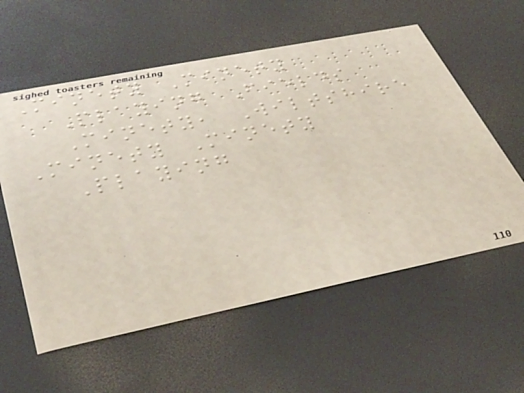Minety Minety
Playing Fields
Minety, Wiltshire
Minety Minety
Playing
